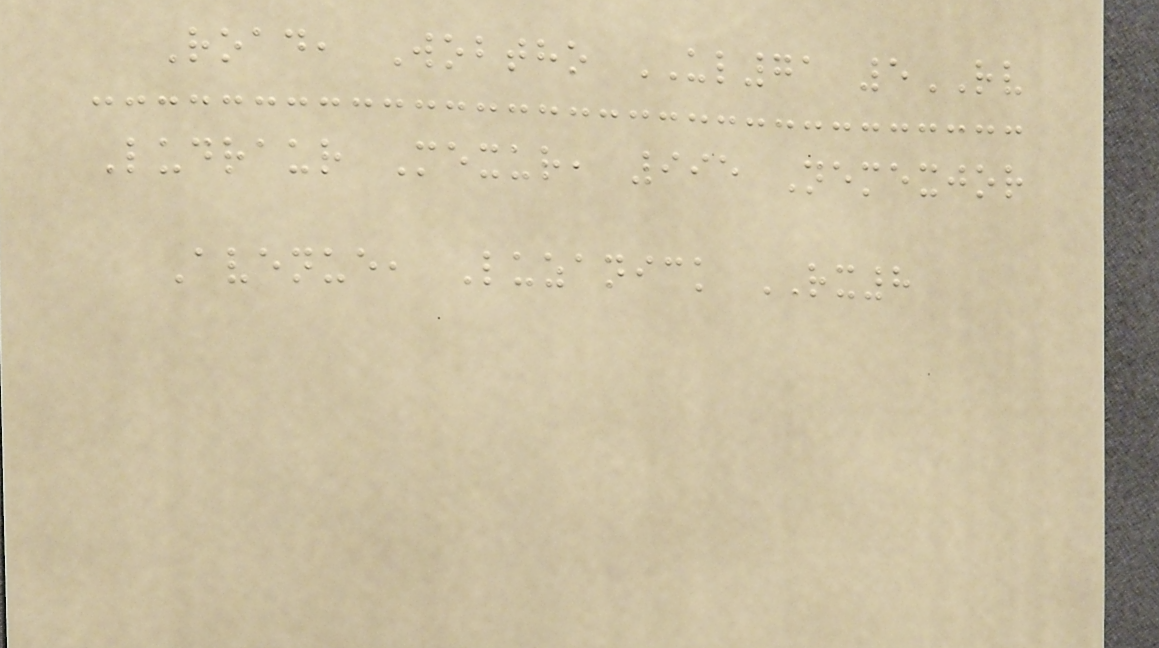Road, Wobtho UL71 5RV
Ludraur Mexur, 995 Nemexjor
Avenue, Luzanick RX8
